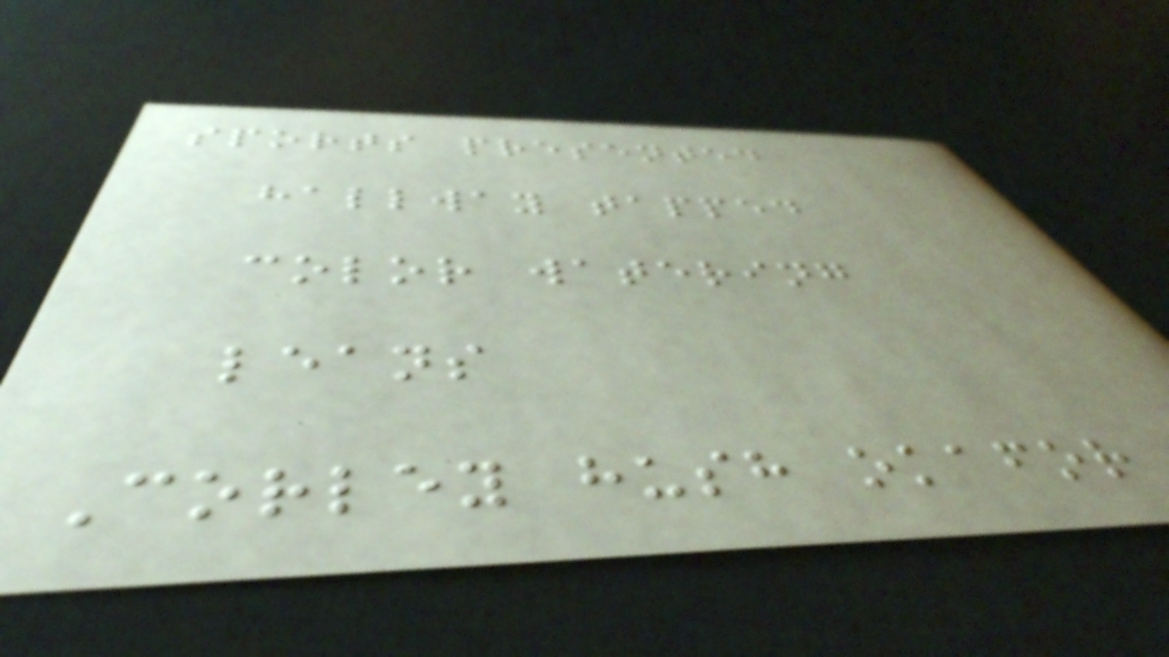sports presented
hallway tapped
color watering
leans
Corley hush okafor
